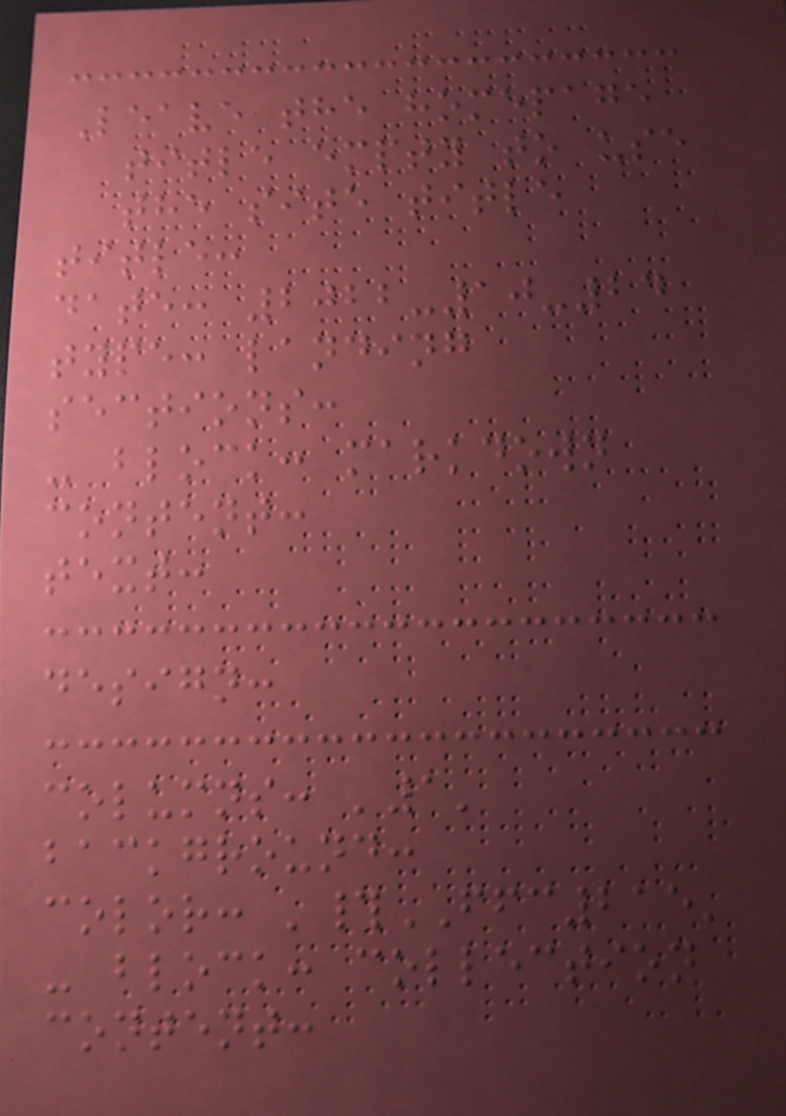Leave the homepage
title empty to use
the site title
title:
date: 2022-10-24
type: landing
sections:
- block: markdown
content:
text:
design:
columns: '1'
background:
color: '#FFC215'
- block: collection
content:
